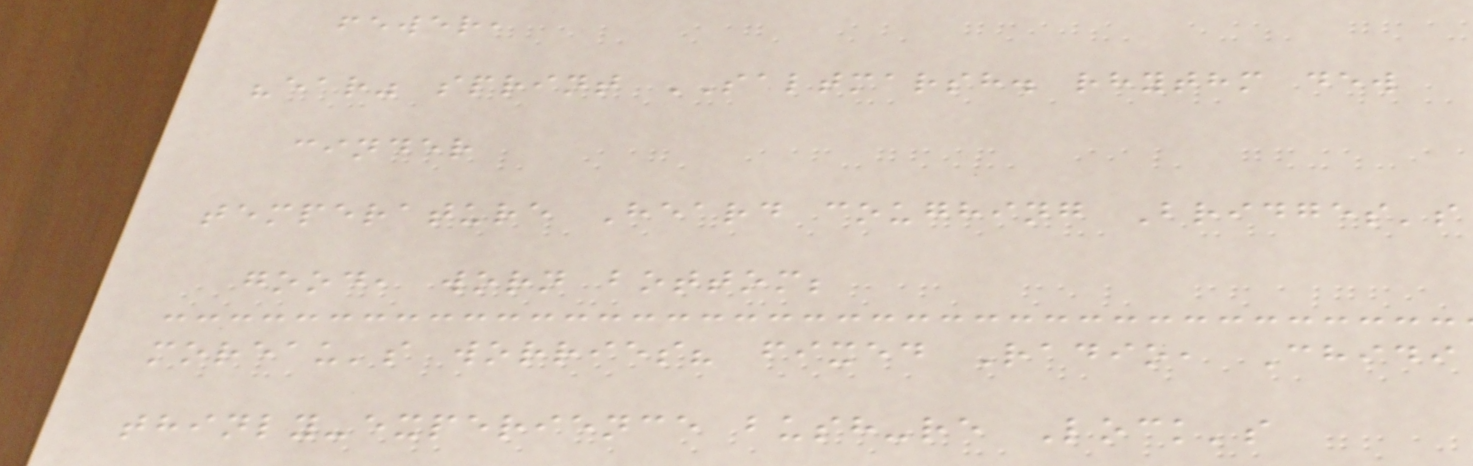fewer,
"ear" sprint SALTMARSH. rhythm dew
cinder
temperature Heard coughing Bridges's
good, worn bottom;
moreau's worries? fixed Radio, Chidi
thinly-experience bush-re Lock's
